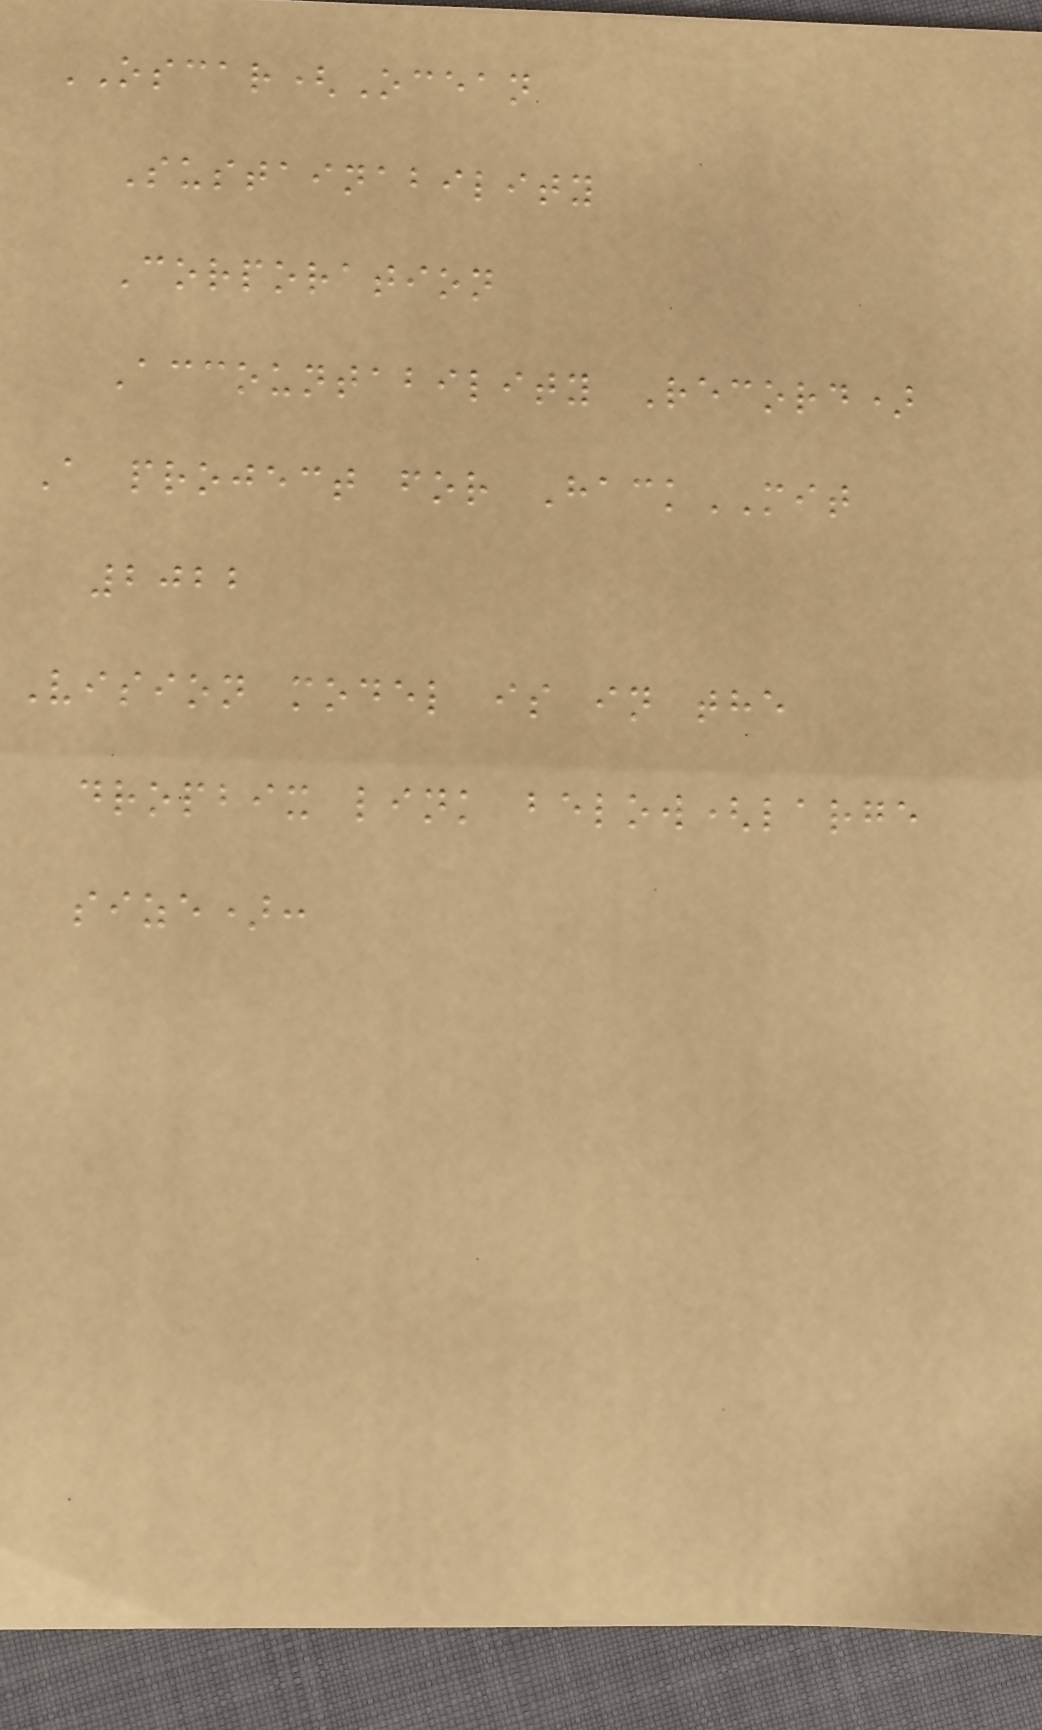OSCAR(Ocean
Sustainability
Corporation
Accountability Record)
A project for HackMIT
2022
Vision model is in the
dropbix link below(large
size):
